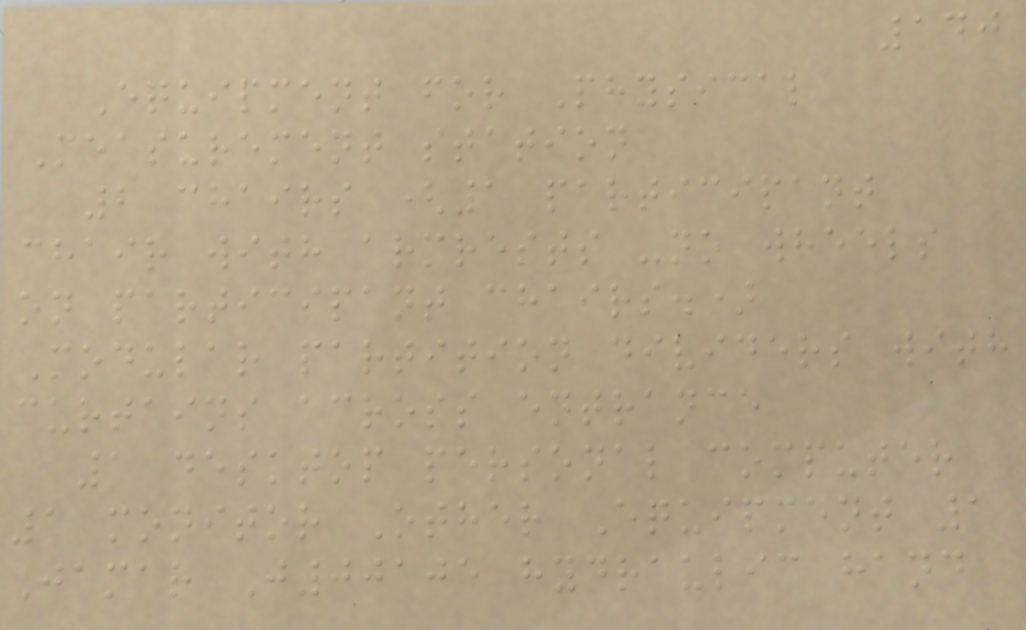140
Equipment for Physical
Measurement station
2 chairs (1 participant
chair with armrests -no wheels
on participant chairs.)
Modular partition dividers with
curtains across entrance
1 desktop personal computer
1 monitor Other Equipment 1
Jamar J00105 hydraulic hand
